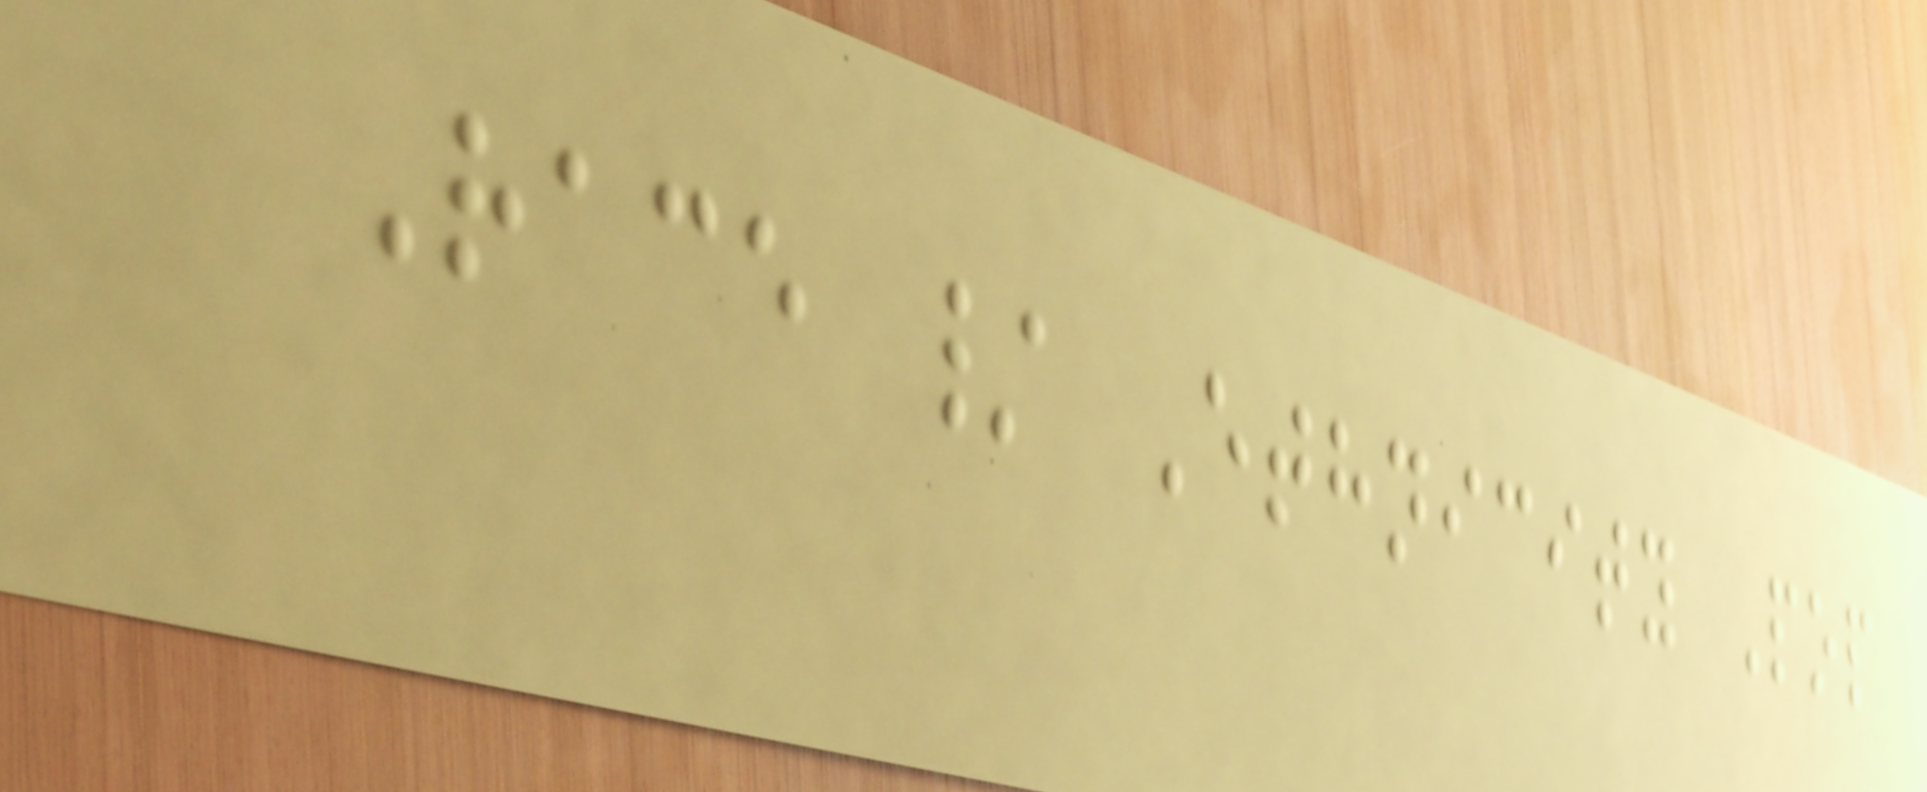Race / Ethnicity Pop
